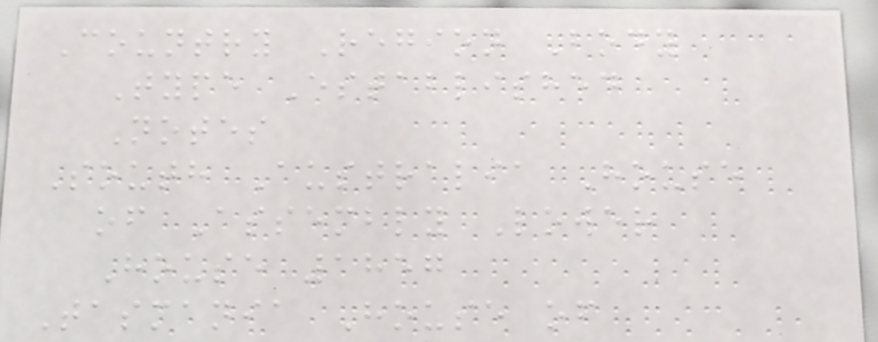Country Region Body
Type Established
Notes
South Australia House
of Assembly Lower
House 1857
Tasmania House of
